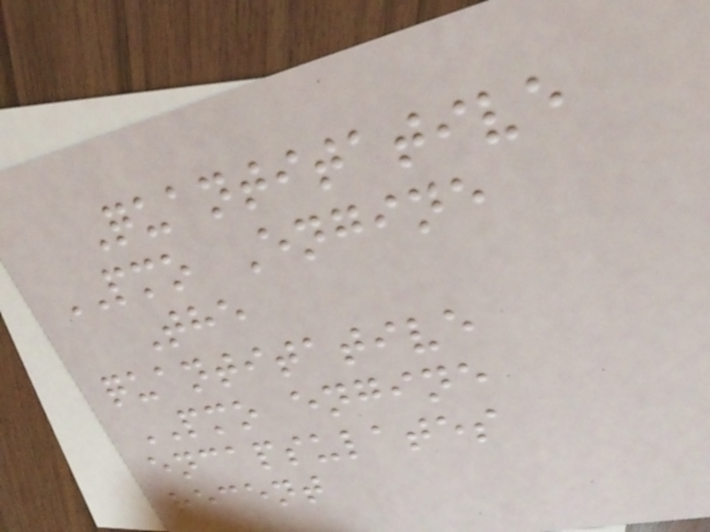Quantitative
PMO Engine
The
quantitative
PMO engine
encapsulates
recent
